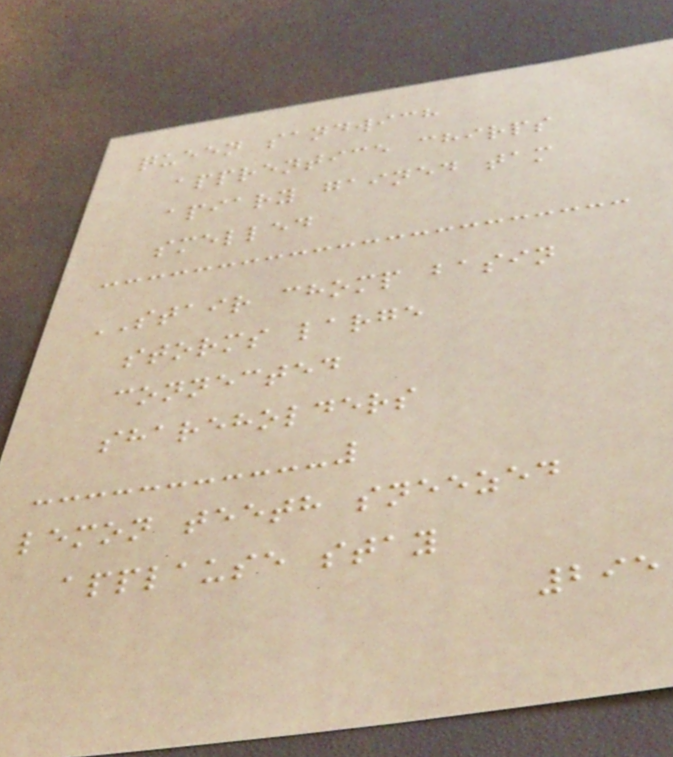queen sandwich
apprentice chirps
apiary gained tam
smelled
STAIR chomp basin
storms large
connected
shareholders
lemon teeth sneezed
applause stay
295
